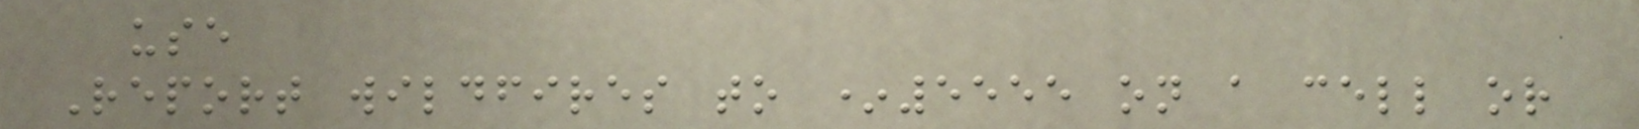use
Report wildfires to *5555 on a cell or
